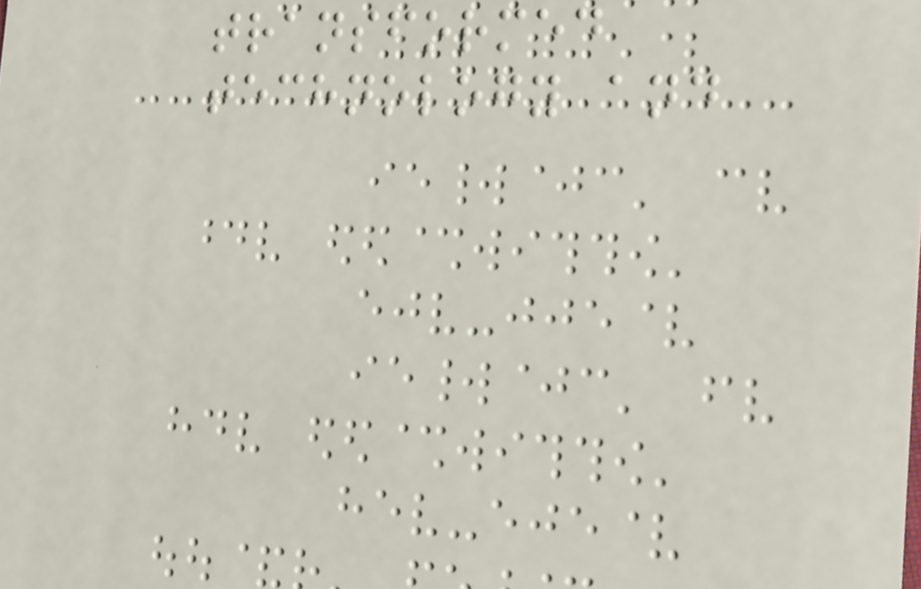transformed
technology and
